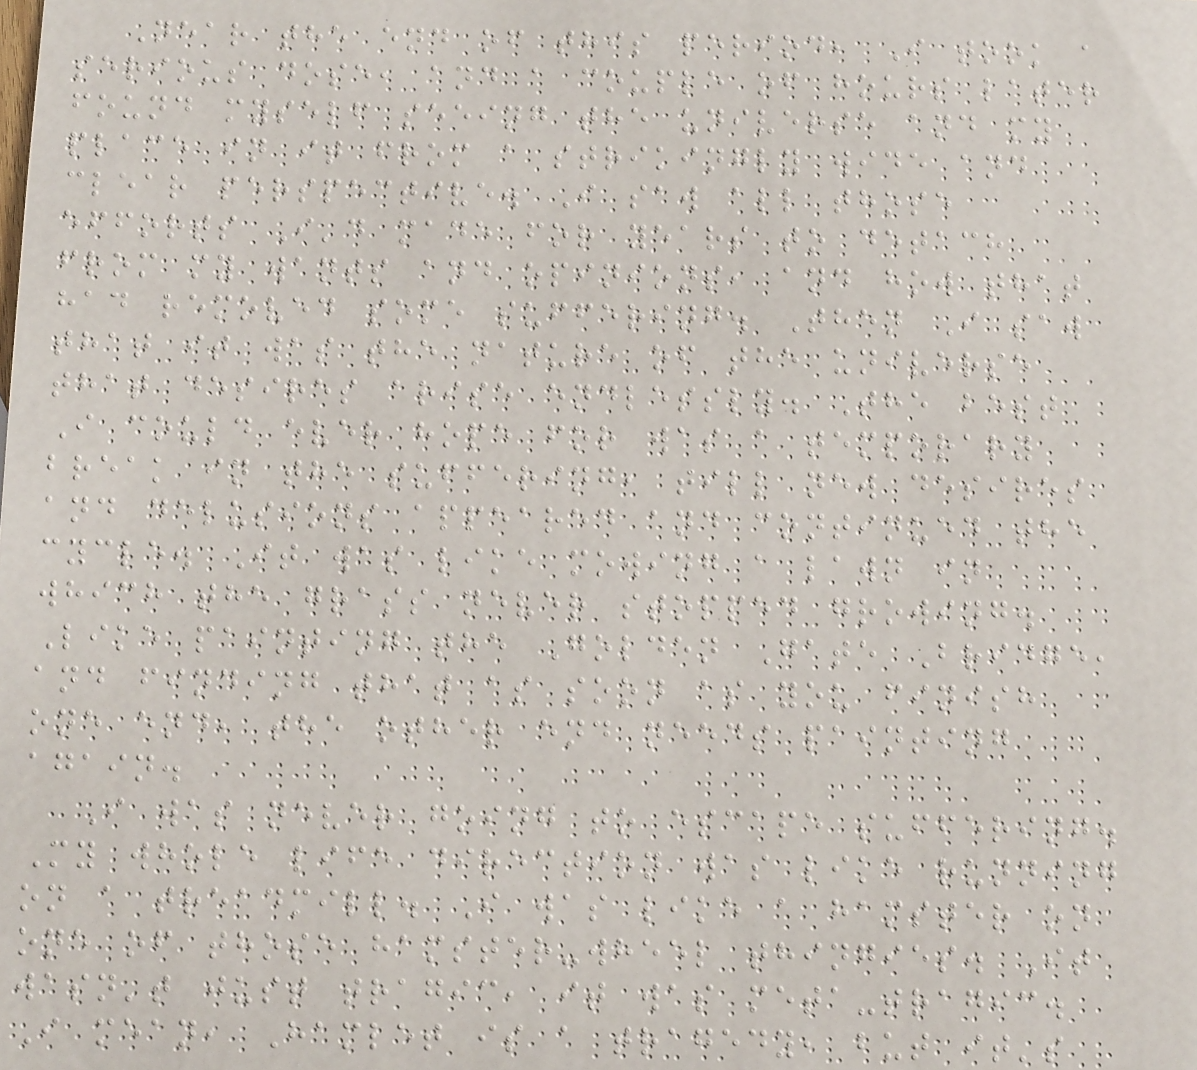Near the end of this period, I took a
serious dose, and a couple of hours later
found myself seeing the universe and my
place in it from a strikingly wide and
clear perspective. I saw all those
efforts I'd made for years to detach
from my wants and opinions, and how that
had removed some suffering. Then I saw
that it was the nature of the universe
that desires arise endlessly. The best
I could ever hope for was a temporary
break in the suffering, till new desires
and delusions appeared and continued the
cycle. It was like mowing a lawn in
which the grass never stopped growing.
Like painting the Golden Gate Bridge,
and finding that as soon as you finish
one end, the other end needs painting
again.
I was never going to escape suffering.
My whole life direction was like running
on a treadmill. I was like a hamster on
one of those hamster-wheel thingies. It
wasn't just tragic, it was meta-tragic.
I mean, Hamlet is a tragedy, but it's
